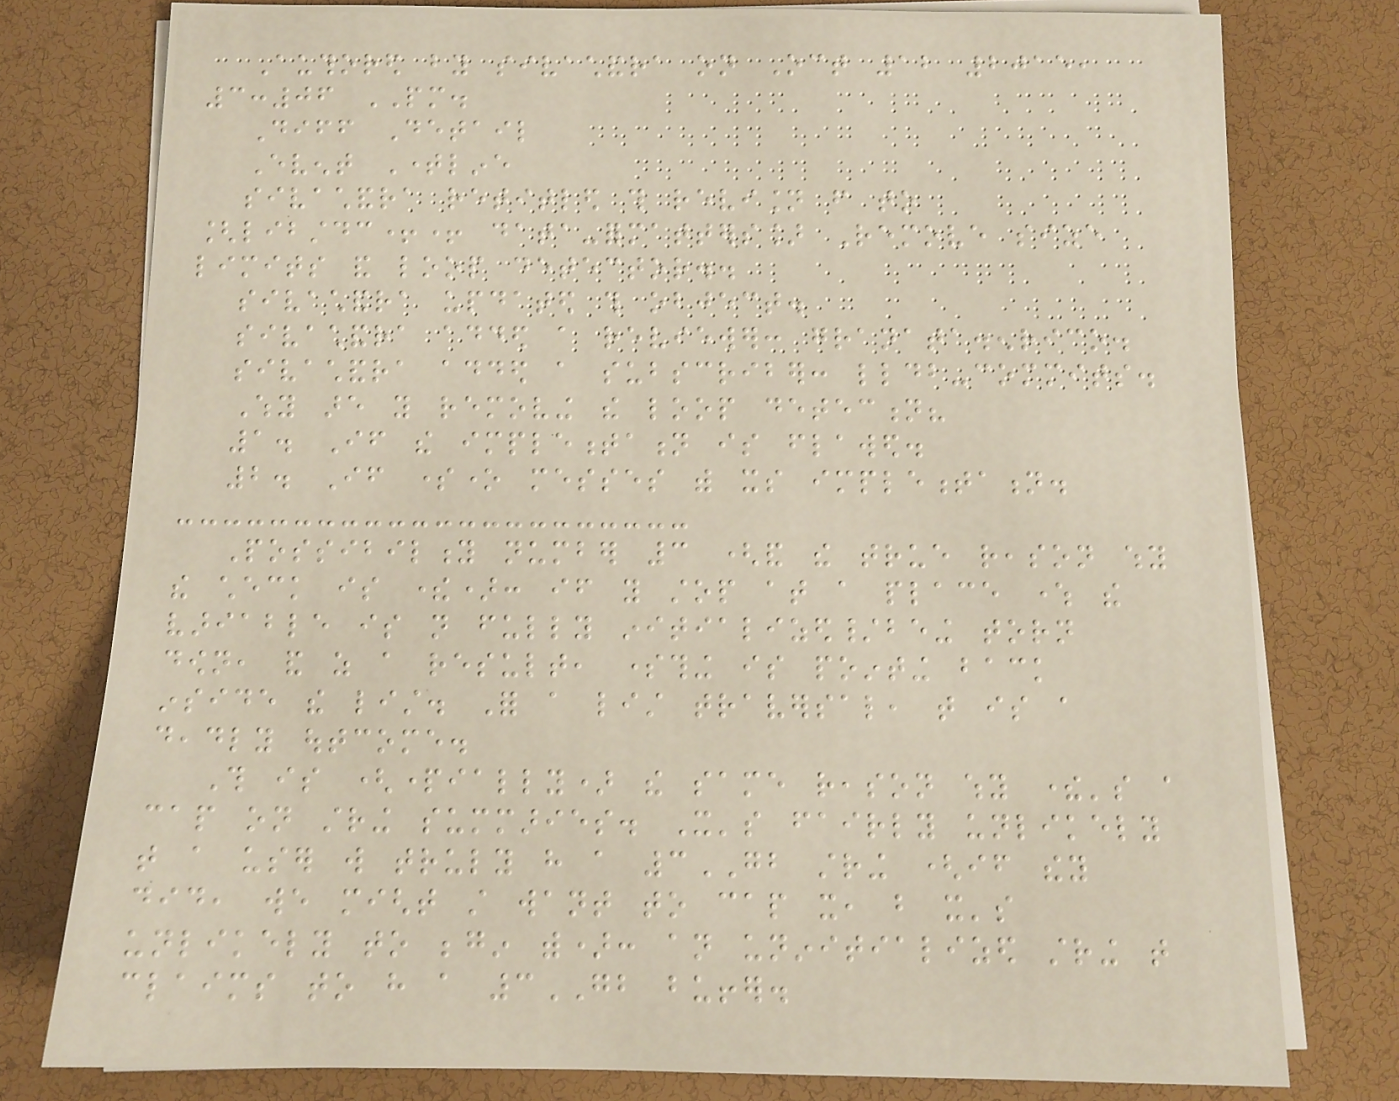Authored by sivachandra on Oct 12 2015,
3:06 PM.
Diff Detail
Event Timeline
sivachandra retitled this revision from to
[libstdc++ data-formatters] Remove size
limits and loop detector..
sivachandra updated this object.
sivachandra added a reviewer: granata.enrico.
sivachandra added a subscriber: lldb-commits.
Why are you removing the loop detection?
1. If the implementation is flawed.
2. If someone messes with its implementation.
Possibility number 3 (and the true reason why
the check is there): if you stop at a place where the
variable is not fully initialized/being torn
down, and as a result, something is pointing back
inside the list. For a list traversal, that is a
deadly outcome.
This is (partially) the same reason why there's a
cap on string summaries. It's fairly unlikely
that a user will truly have a 3GB string (if they
did, we might still want to cap it, but it's
unlikely to begin with): an uninitialized string that
claims to have a 3GB buffer.
